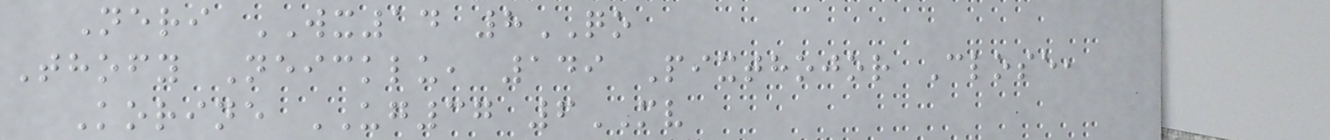Neri WX14 8QO
Thofy Neicklu, 149 Pixthojor Close,
Korine UG37 6MV
